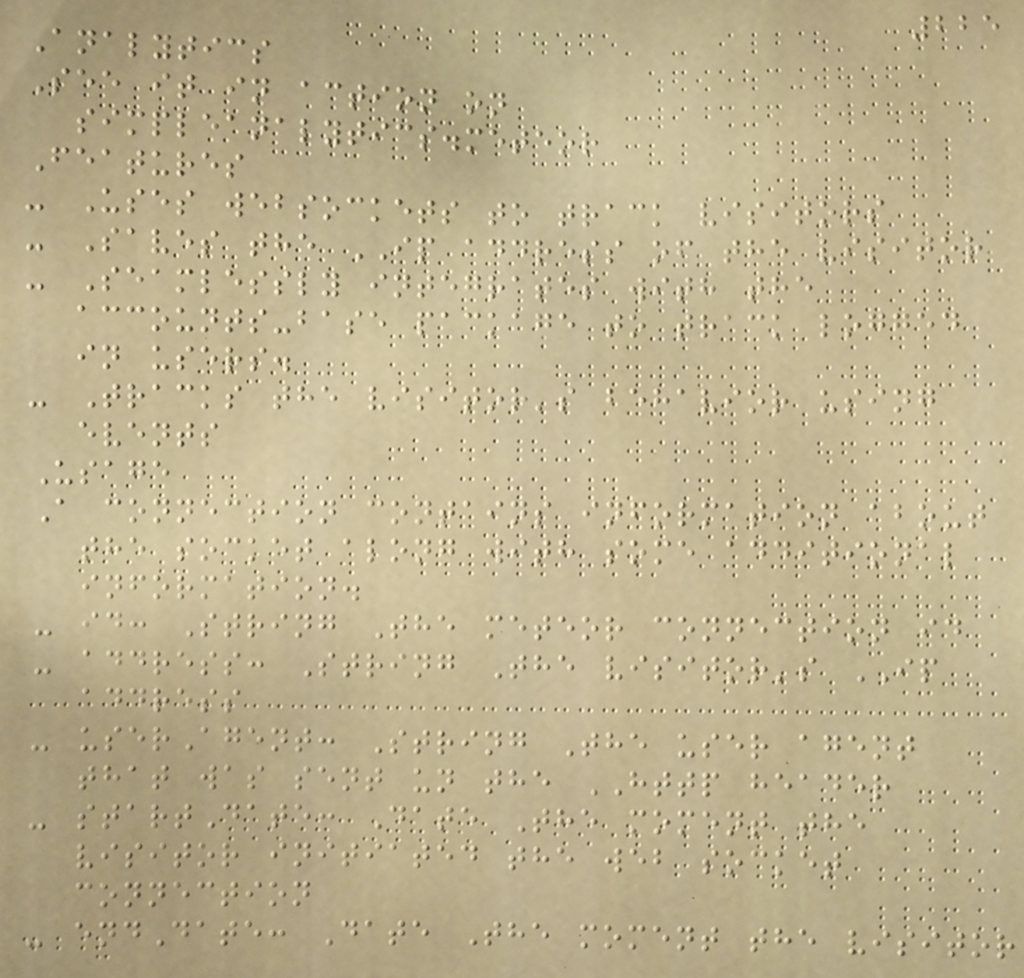225
Analytics
See it in action on
simpleanalytics.meteor
Features
- Uses websockets to track visitors
- Saves the IP address of the visitor
- Seamlessly integrates with the
accounts-base package to track logged
in users.
- Tracks the visitor's behavior using
events
Usage
A connection contains information about
the socket along with some additional
information.
- id: String The meteor connection id
- address: String The visitor's IP
address
- userAgent: String The user agent
that was sent un the HTTP header
- startDate: Date The moment the
visitor initiated the web socket
connection
- endDate: Date The moment the visitor
